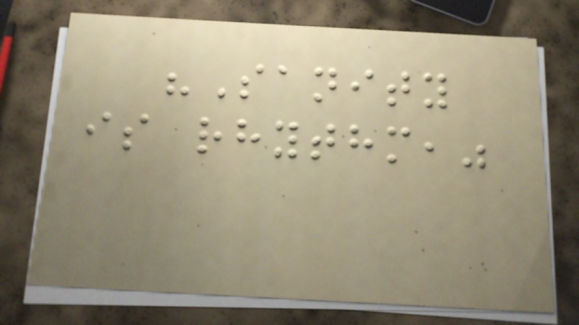"Sanity
is rhythm,"
